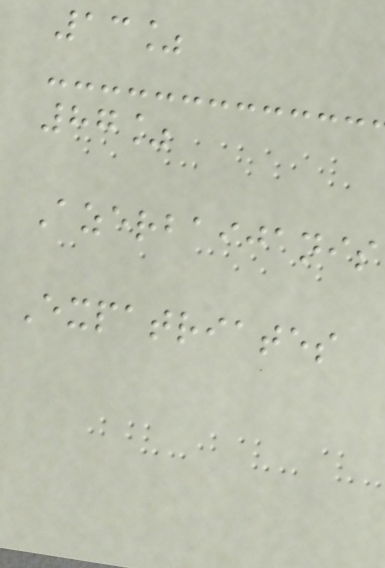13%
87%
Azerbaijanis
Expatriates
